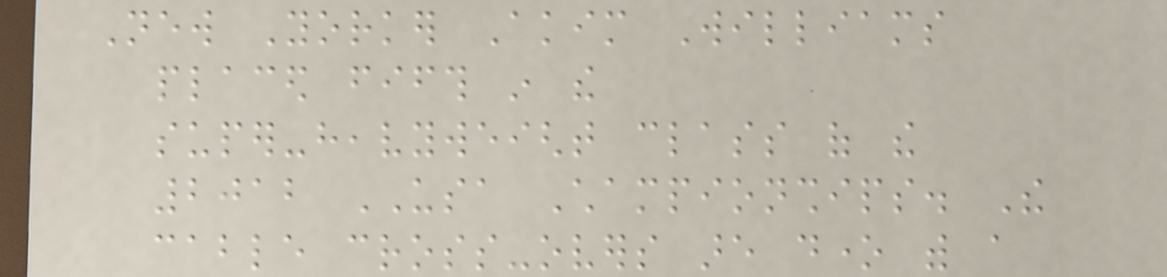New Yorker Akim Williams
placed fifth in the
super-heavyweight class of the
2012 USA Championships. The
cable cross-overs are done with a
